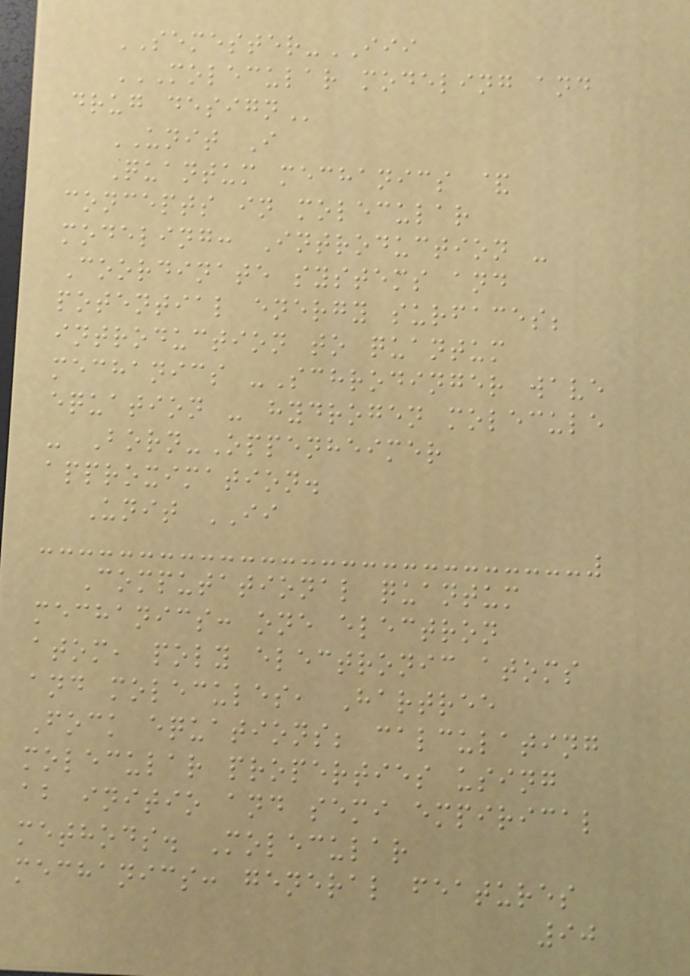SEMESTER-III
MOLECULAR MODELING AND
DRUG DESIGN
UNIT I
Quantum mechanics &
concepts in molecular
modeling: Introduction -
Coordinate systems and
potential energy surfaces;
introduction to quantum
mechanics -Schrodinger wave
equation - hydrogen molecule
- Born-Oppenheimer
approximation.
Unit II
Computational quantum
mechanics: one electron
atom, poly electronic atoms
and molecules, Hartree
Fock equations; calculating
molecular properties using
ab initio and semi empirical
methods. Molecular
mechanics: general features
90
